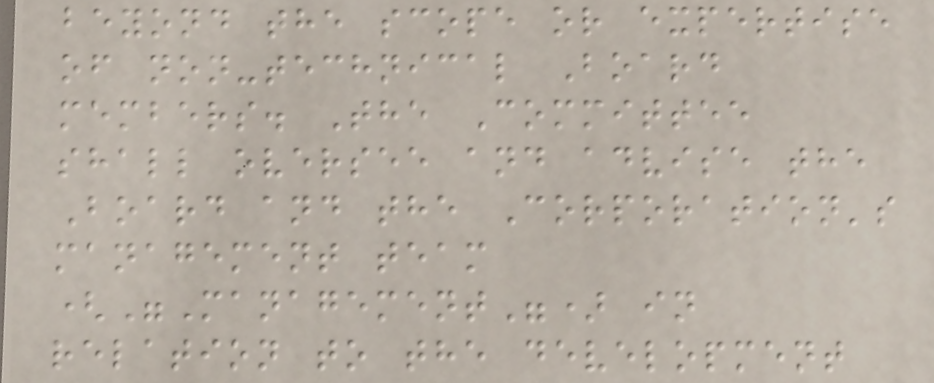beyond the scope or expertise
of non-technical Board
members. The Committee
shall oversee and advise the
Board and the Corporation's
management team
("Management") in
relation to the development
